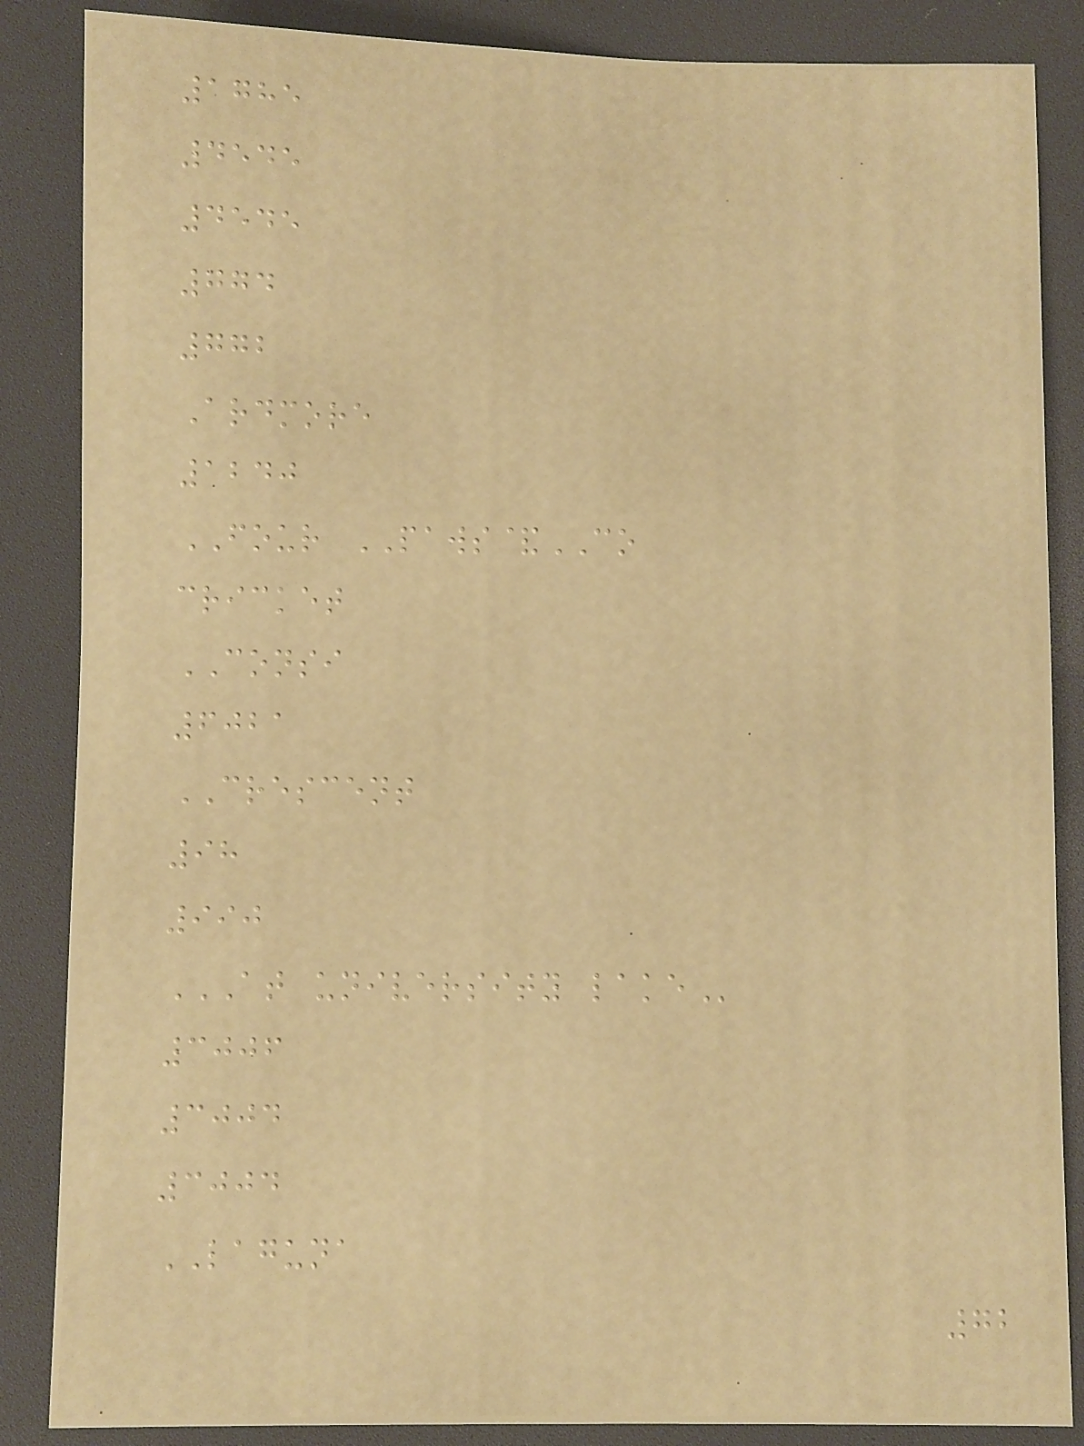1785
4545
4545
774
772
Ardmore
1240
FOUR PAWS&CO
cricket
CONSI
6021
CRESCENT
98
990
AT UNIVERSITY LAKE
3006
3004
3004
LAGUNA
72
